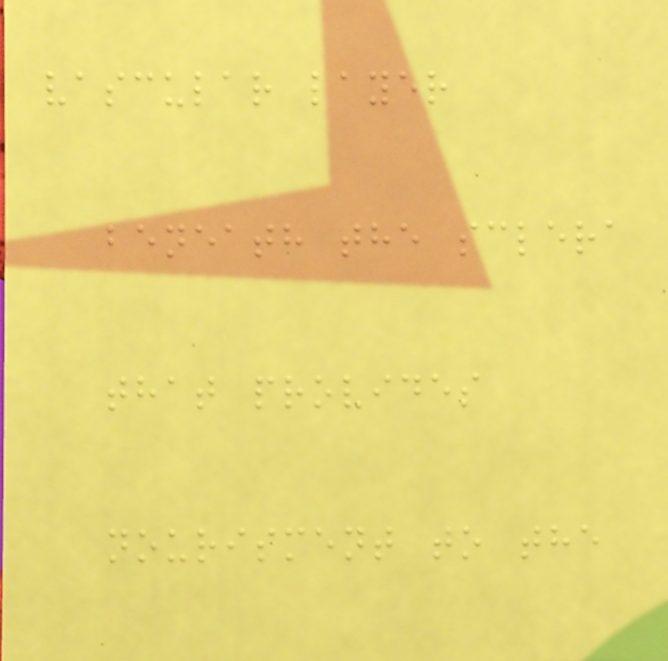vascular layer
beneath the sclera
that provides
nourisment to the
